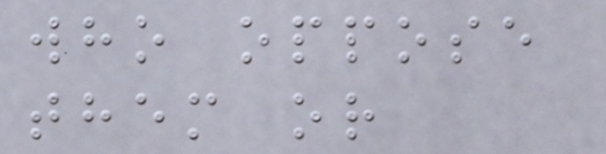who oppose
them or
